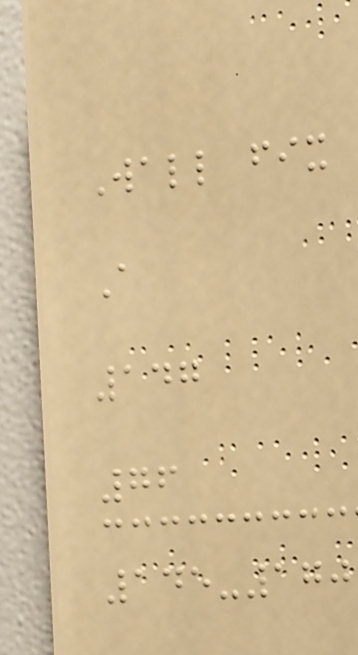Wall fix
A
147
76
145-170
